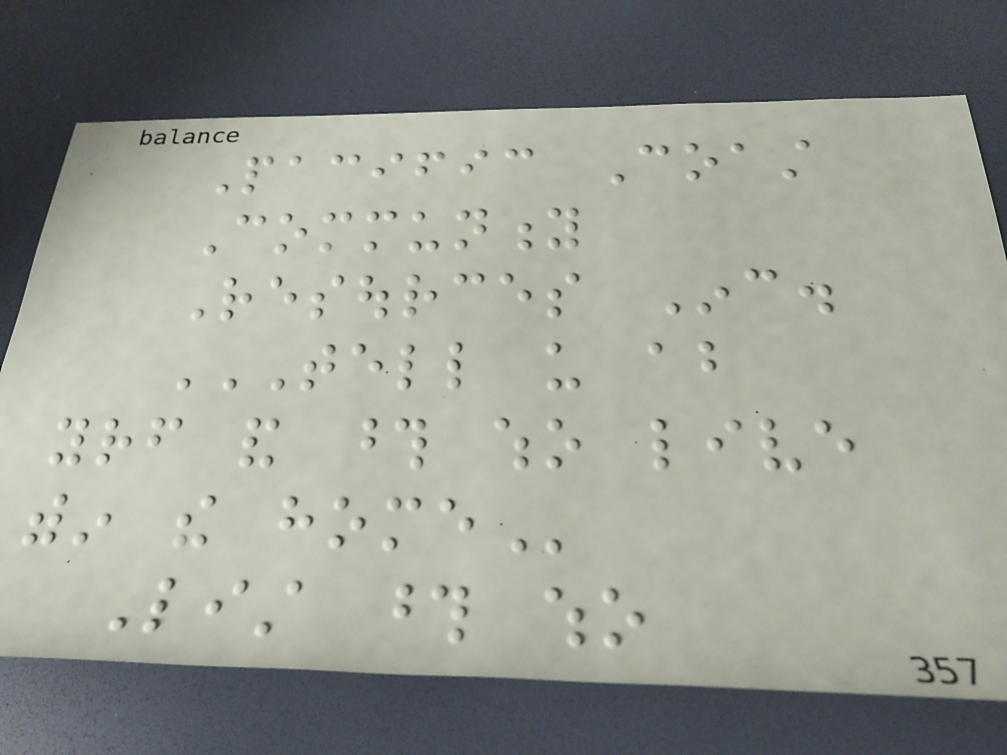Pacific Coast
Community
Resources Inc.
TELL US ABOUT
YOURSELF AND THOSE WHO LIVE
WITHIN THE HOME
List those who
